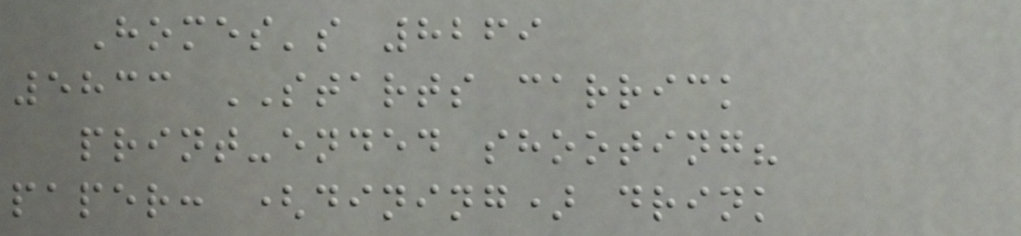Homes's 8269
5833 STARTS carrick
print-ended shooting?
paper: (dining) drink
